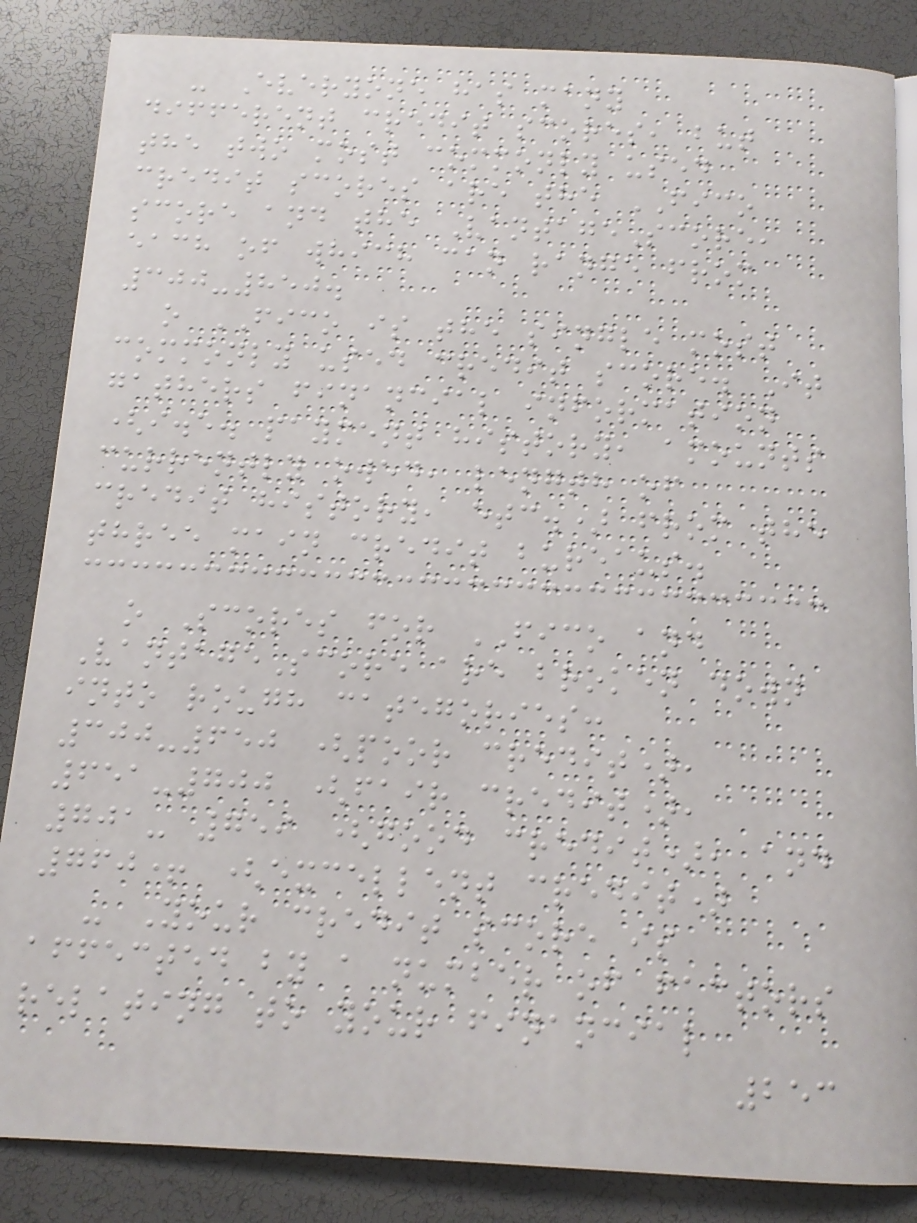- Everyone has many
different credit scores, but
the two most commonly used
credit scores are the FICO
score and the VantageScore,
each of which can range from
300-850.
o FICO is the single most
commonly used credit score. It
gathers financial information
(i.e. payment history, amounts
currently owed, length of
credit history, etc.) from the
three main credit bureaus.
o Scores for FICO and
VantageScore are broken down
into rough categories:
300-650 (poor credit),
651-700 (fair credit),
701- 759 (good credit), and
760+ (excellent credit)
- Your credit score is
affected by a number of factors
relating to your financial
253
